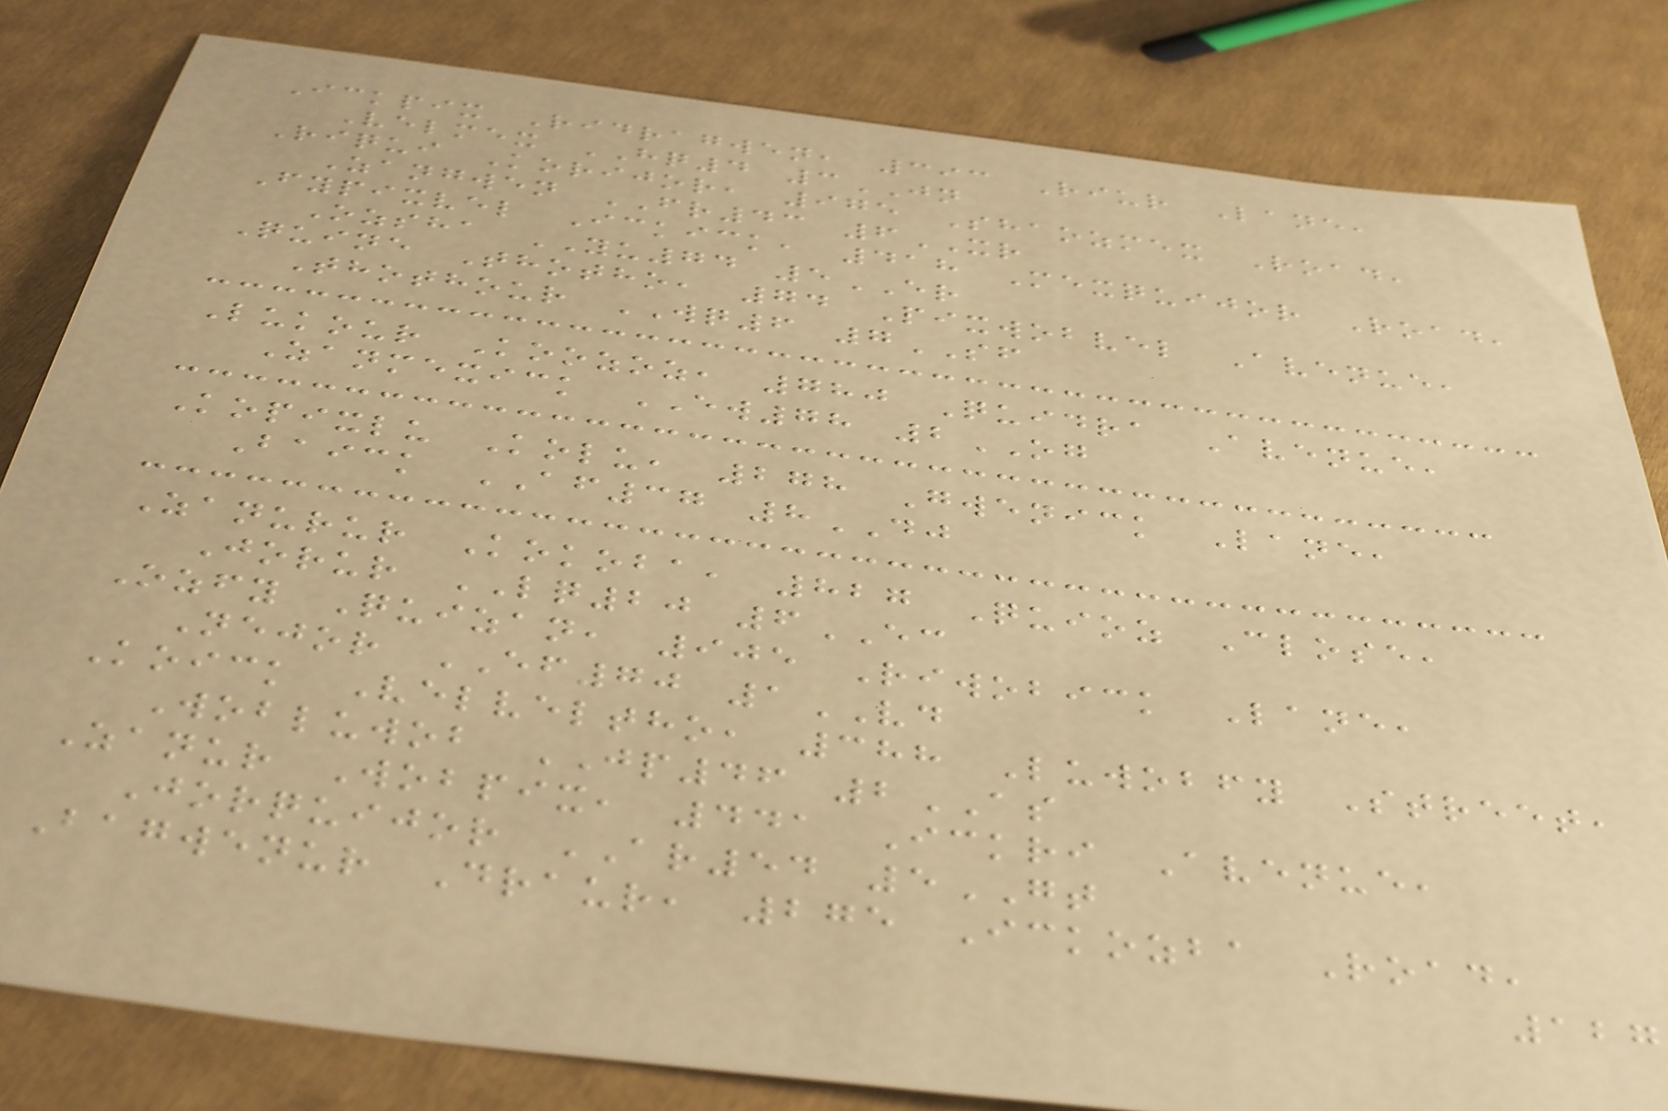Ickpix Ridragwen, 393 Riur Lane,
Velmex HQ4 3JN
Riqui Korijor, 975 Shaozmex Road,
Zangwen FR43 6XR
Fypixvel Ickick, 418 Mexquijor Road,
Ozsha YU74 5ER
Quine Thotho, 74 Pixwobvel Avenue,
Thothour WQ6 7SF
Lukour Koozoz, 780 Quidra Avenue,
Zanmexick EW78 2OG
Kopixlu Kolu, 278 Gwenick Lane,
Baick AF37 8DJ
Zanurur Kokoba, 827 Quioz Close,
Jorur LQ20 6EC
Ozfy Quizan, 905 Riwobick Lane,
Nejor EF70 1VD
Koick Velveltho, 388 Luwobfy Street,
Wobluwob JP46 2AS
Zanur Wobpix, 441 Ickri Avenue,
Jorquijor AR54 5GT
Bagwenur Draur, 275 Ickozba Road,
127
